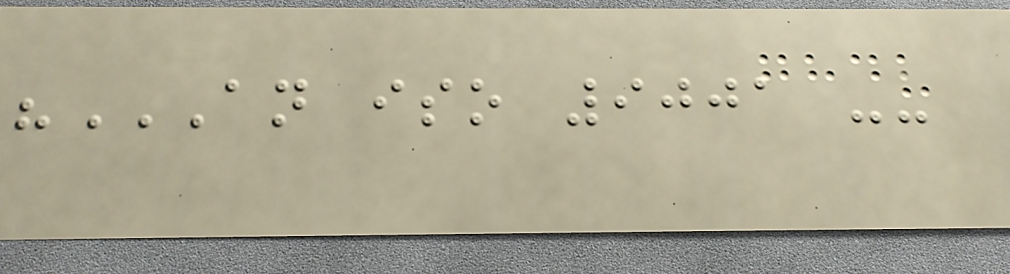"AN ISO 9001 --
